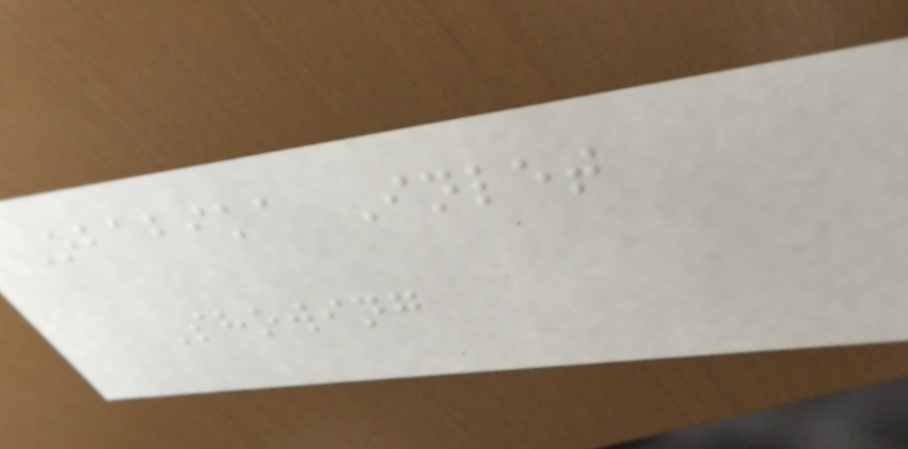Obabika Inlet
Showing
